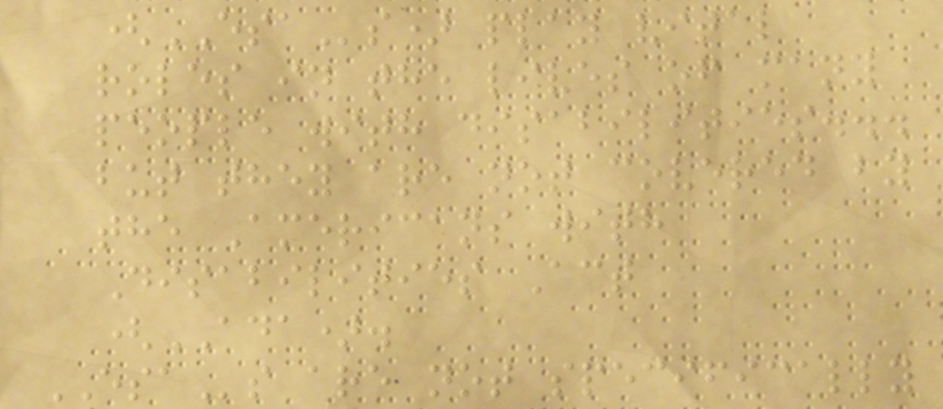(ESAs) play vital
roles in the lives of many
people with disabilities...
but they are not covered by
the Americans with
Disabilities Act
(ADA).
ESAs are not specifically
